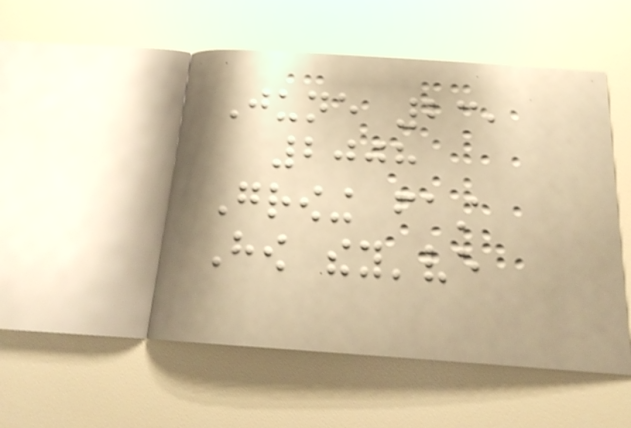June 23,
2008
Growing fast
How they've
